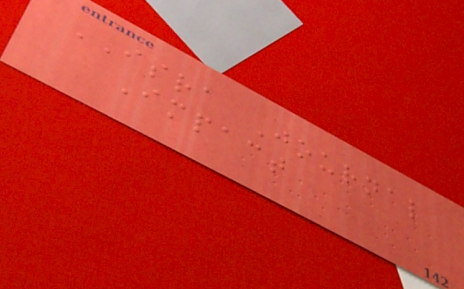ISRA Journal
Impact
